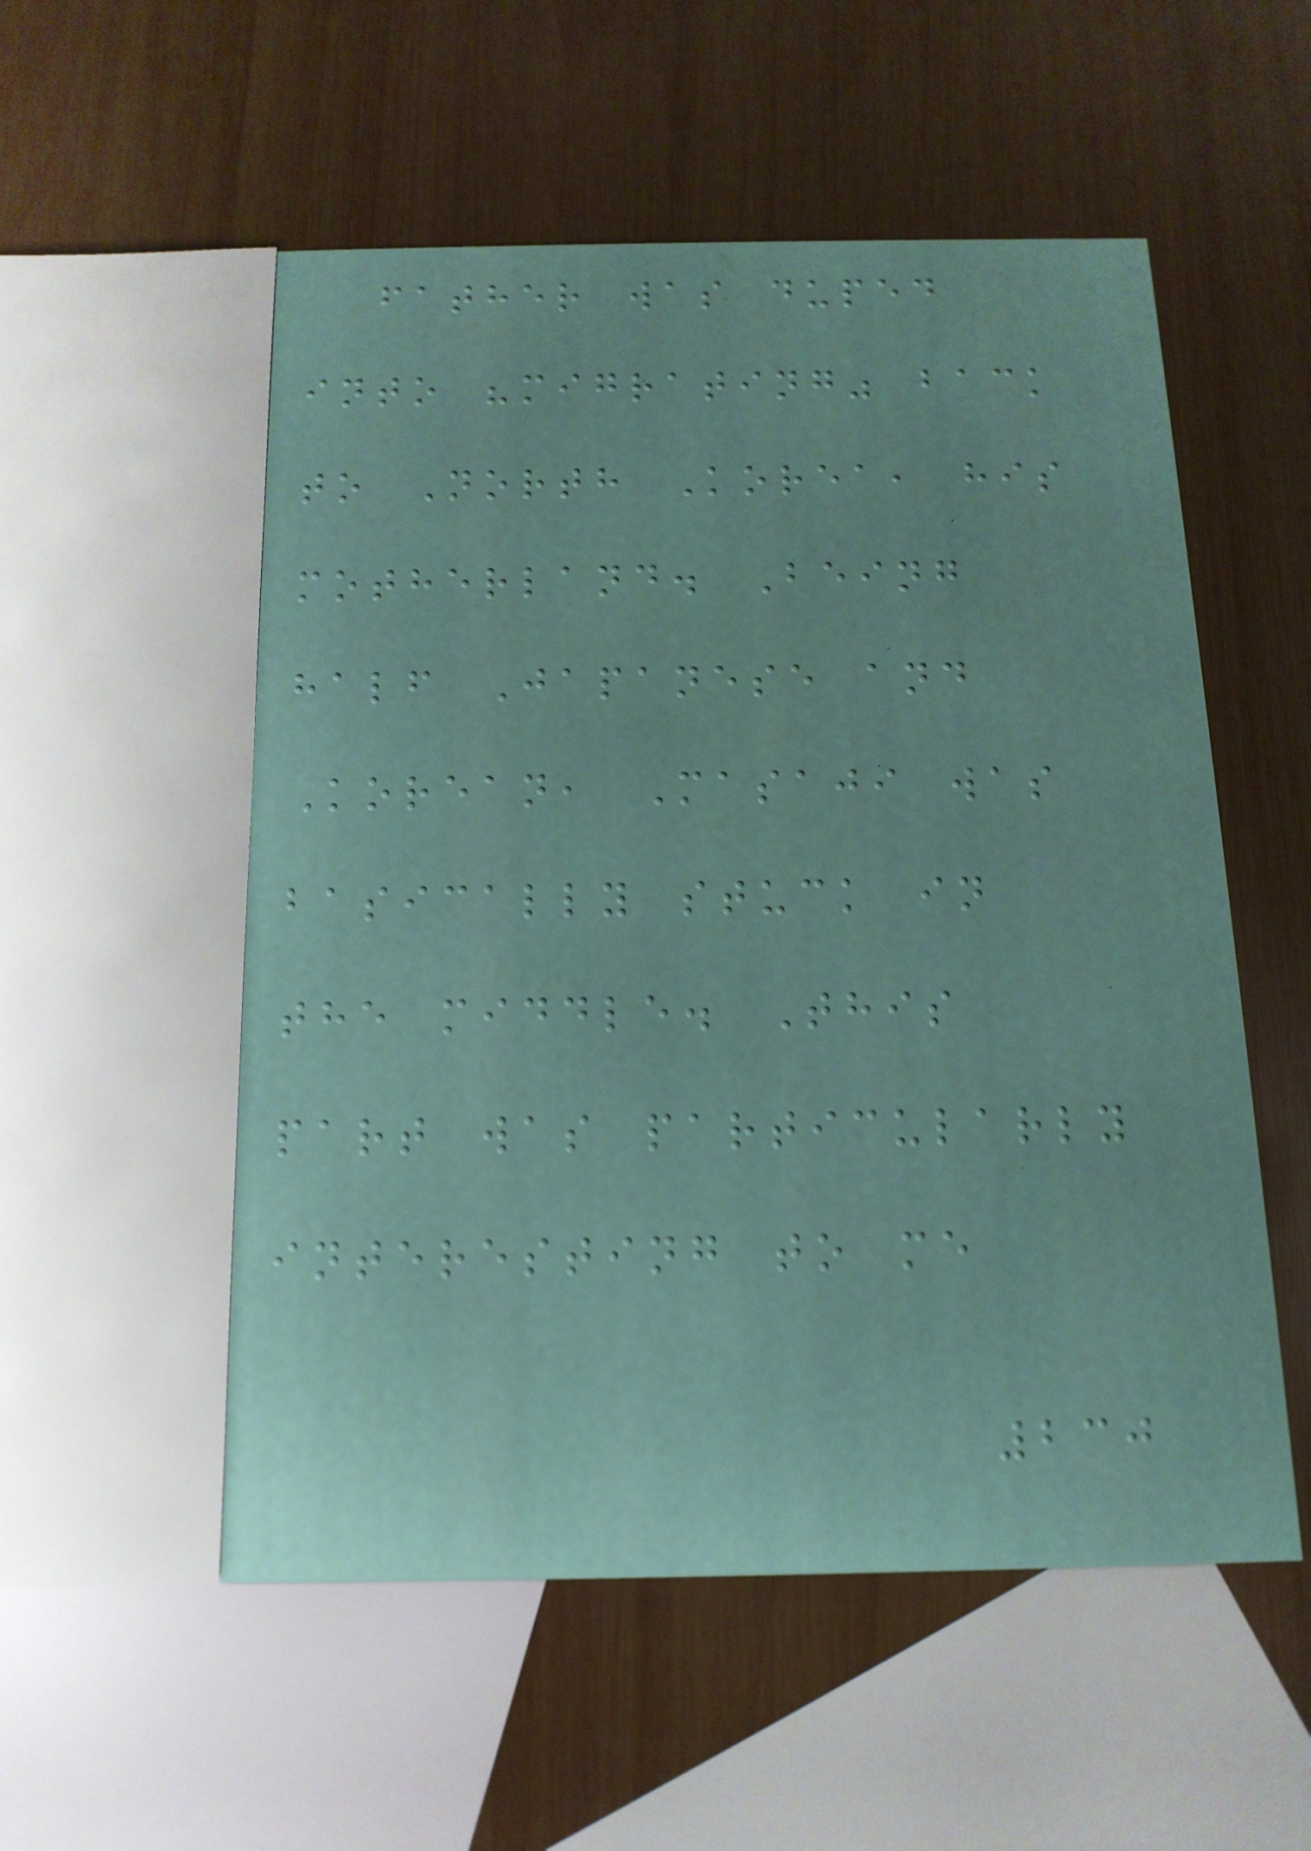father was duped
into "migrating" back
to North Korea, his
motherland. Being
half Japanese and
Korean, Masaji was
basically stuck in
the middle. This
part was particularly
interesting to me
230
